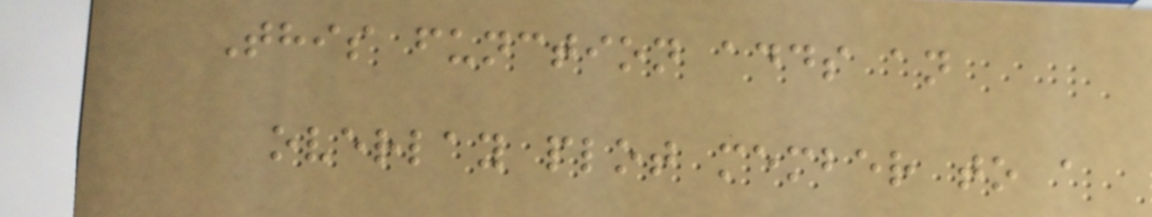This function adds an
overlay plot member to a
